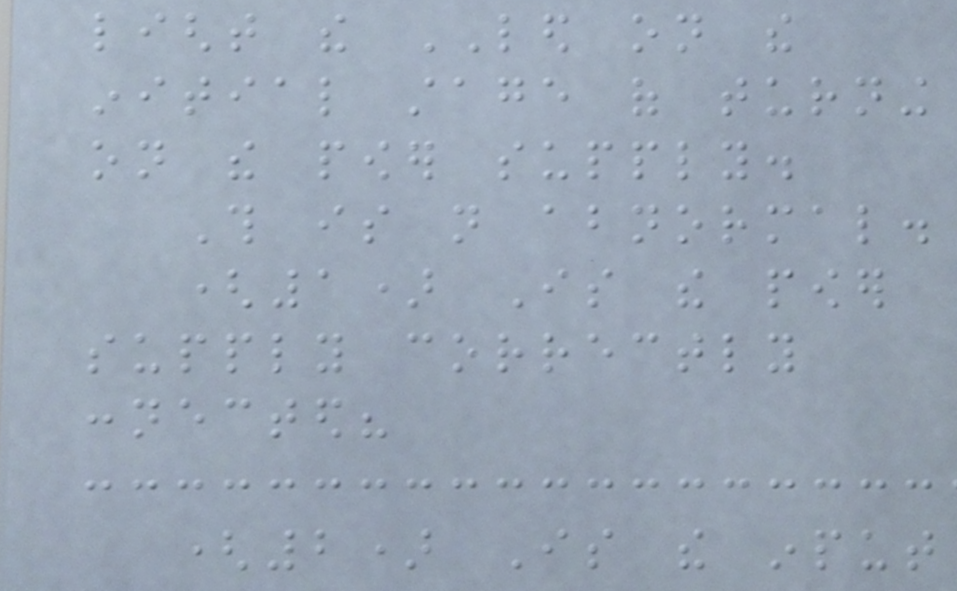light the LED on the
initial stage of turning
on the power supply.
This is not abnormal.
(1) Is the power
supply correctly
connected?
(2) Is the input
